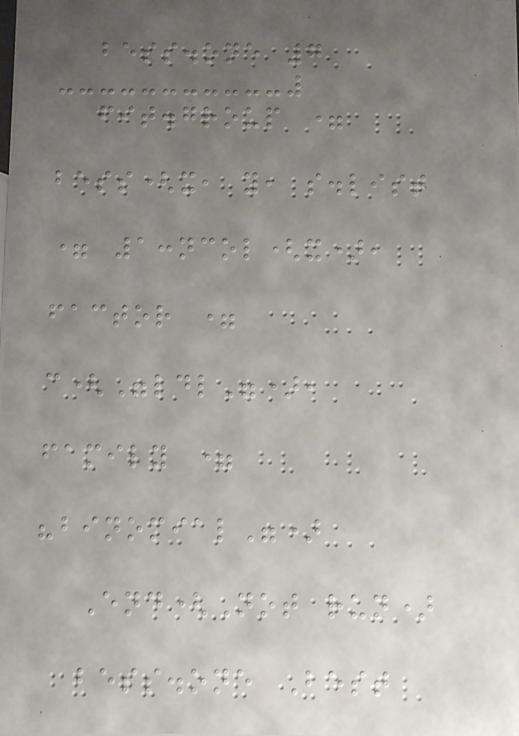bess.one 7
fit.group =
bess(x, y, s.list
= 1:ncol(x),
factor =
c("ldl"),
family =
"binomial")
End(Not run)
bess.one Best
